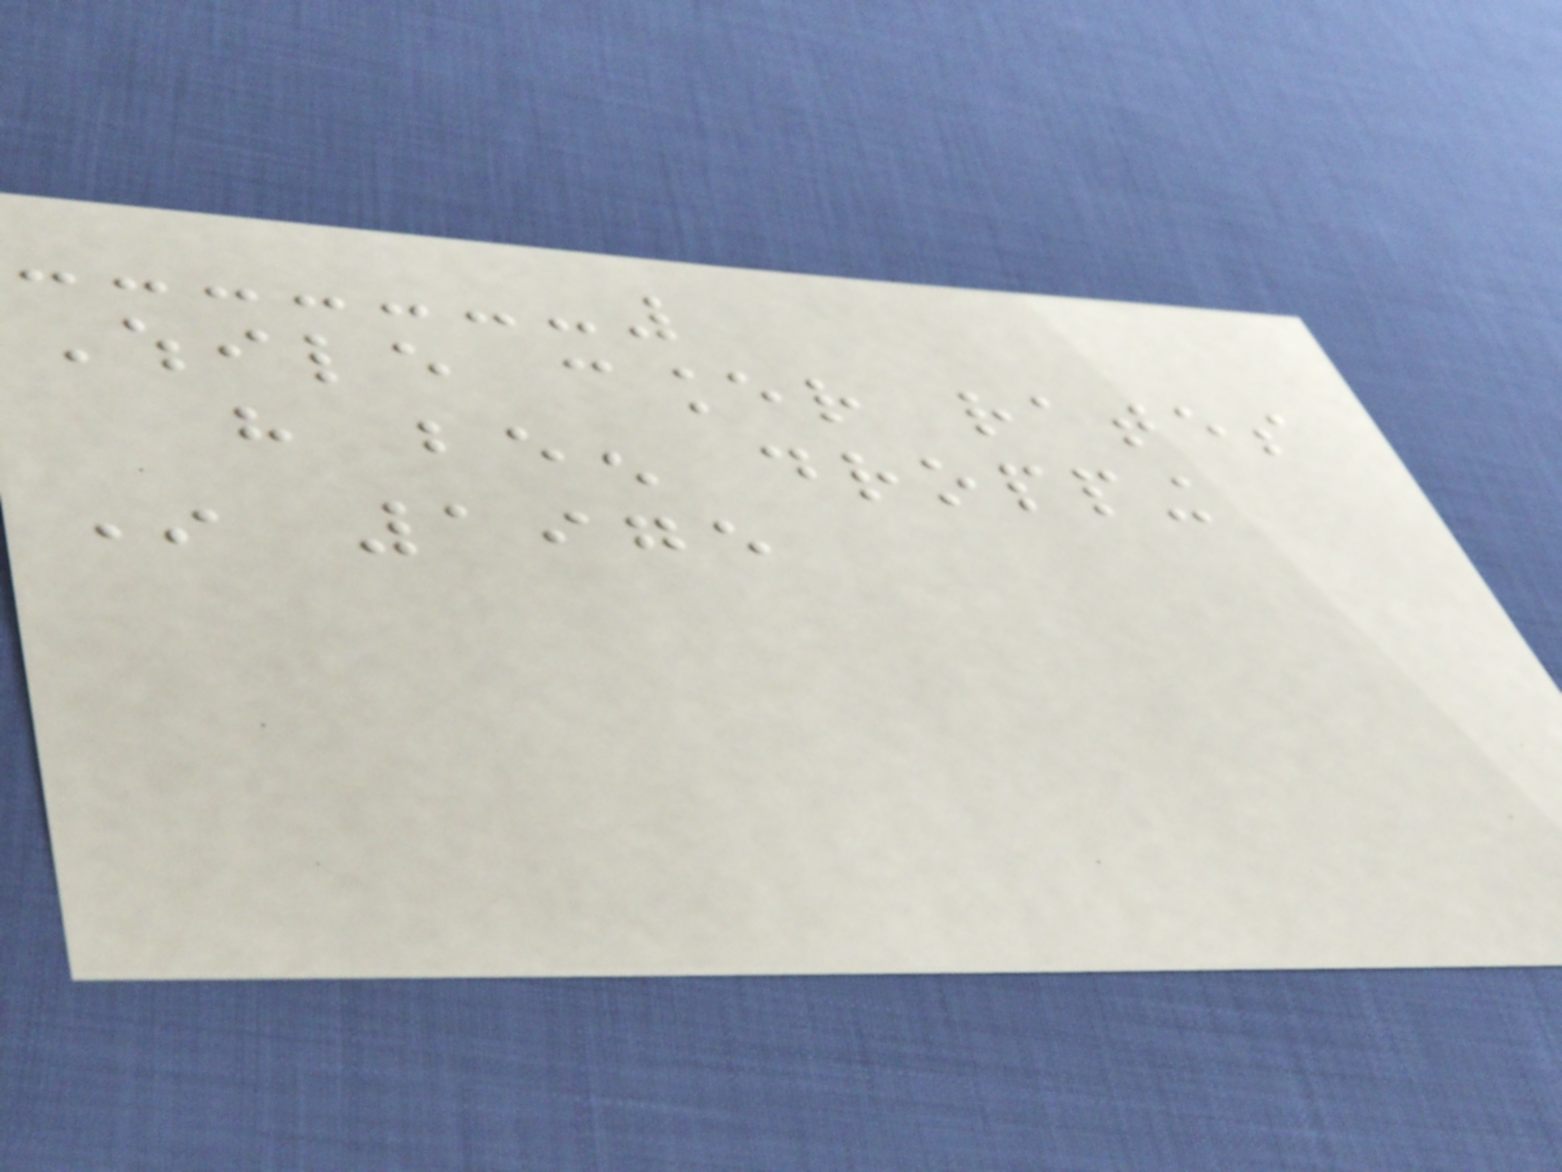While cancer rates
have been dropping
In 1975
